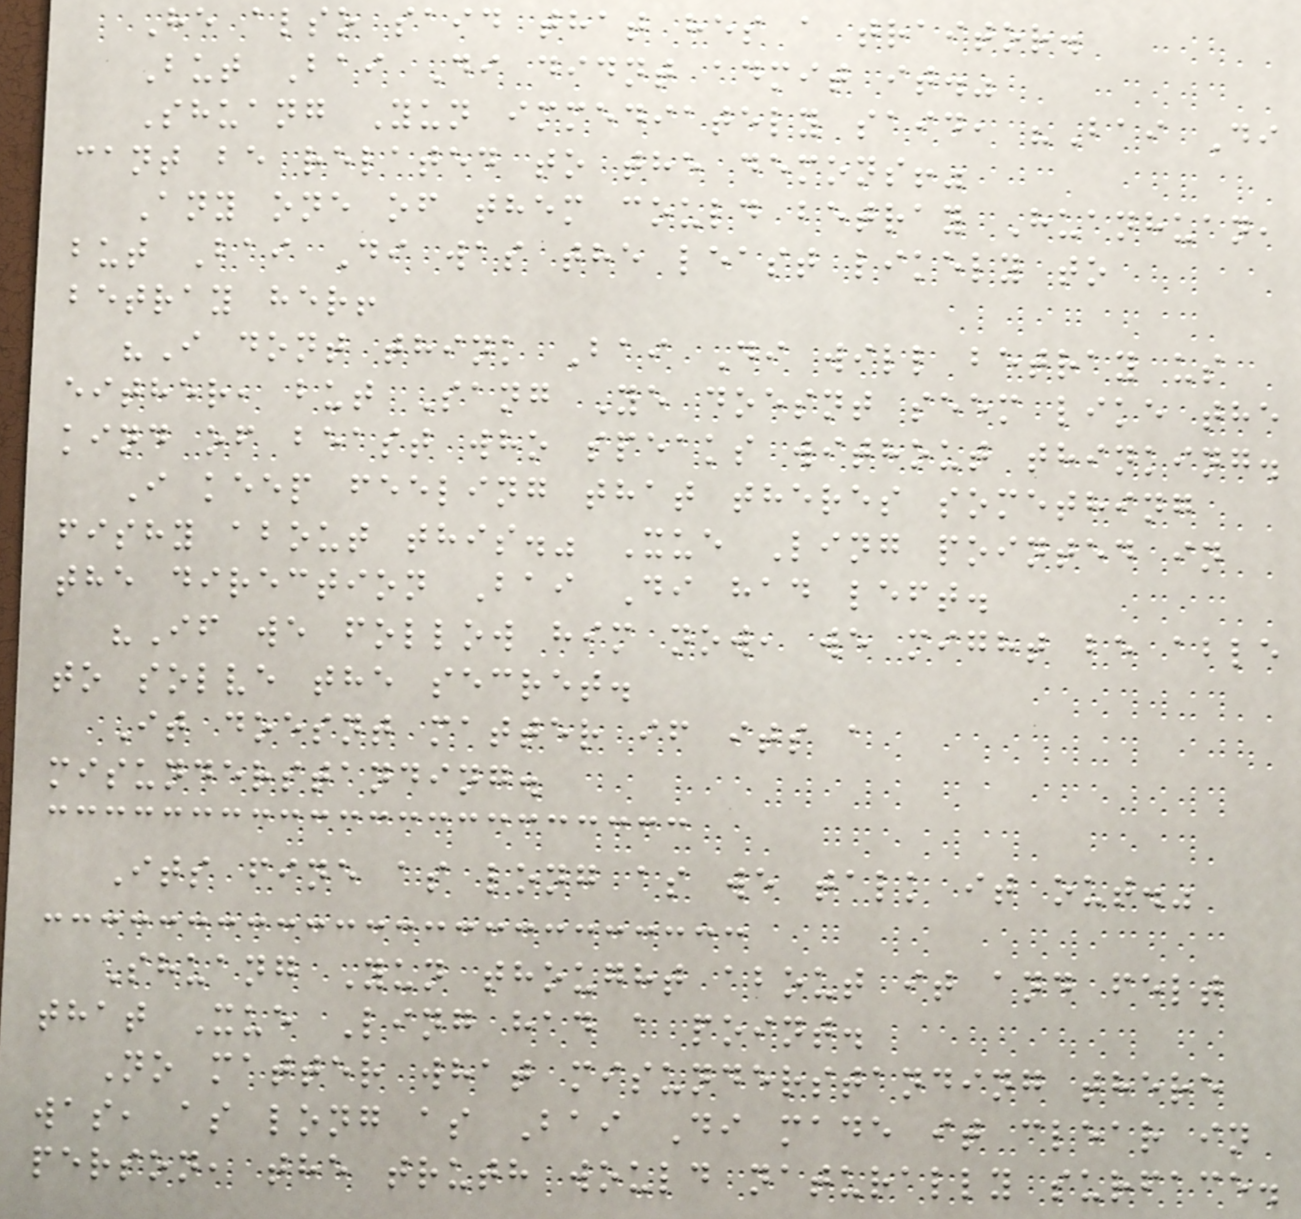He also said that hes a traitor.
But Bai Di didnt admit it."
Shuang Yun immediately said, "Bai Di
cant be related to the demons!"
Any one of them could betray Huanhuan,
but Bai Di was the least likely to
betray her!
"I dont think Bai Di will betray us
either, but Sang Ye doesnt seem like the
kind of beast who speaks without thinking.
I keep feeling that theres something
fishy about this." Xue Ling pointed in
the direction Bai Di had left.
"If we follow him now, we might be able
to solve the secret.
It doesnt matter if its a
misunderstanding.
Its fine as long as we talk it out."
Shuang Yun thought about it and felt
that Xue Ling had a point.
No matter what misunderstanding there
was, as long as Bai Di made it clear in
person, the truth would naturally surface.
